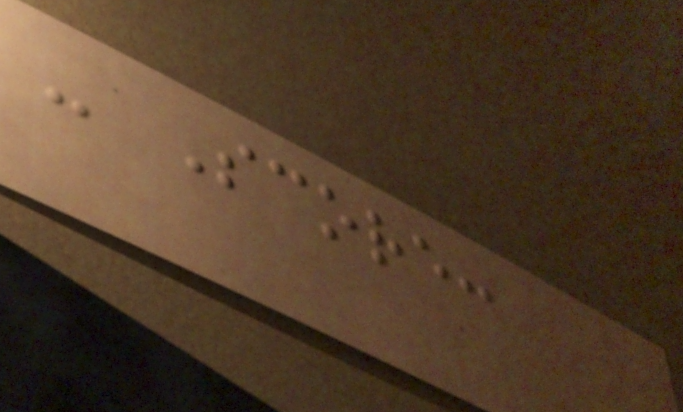- Score:
